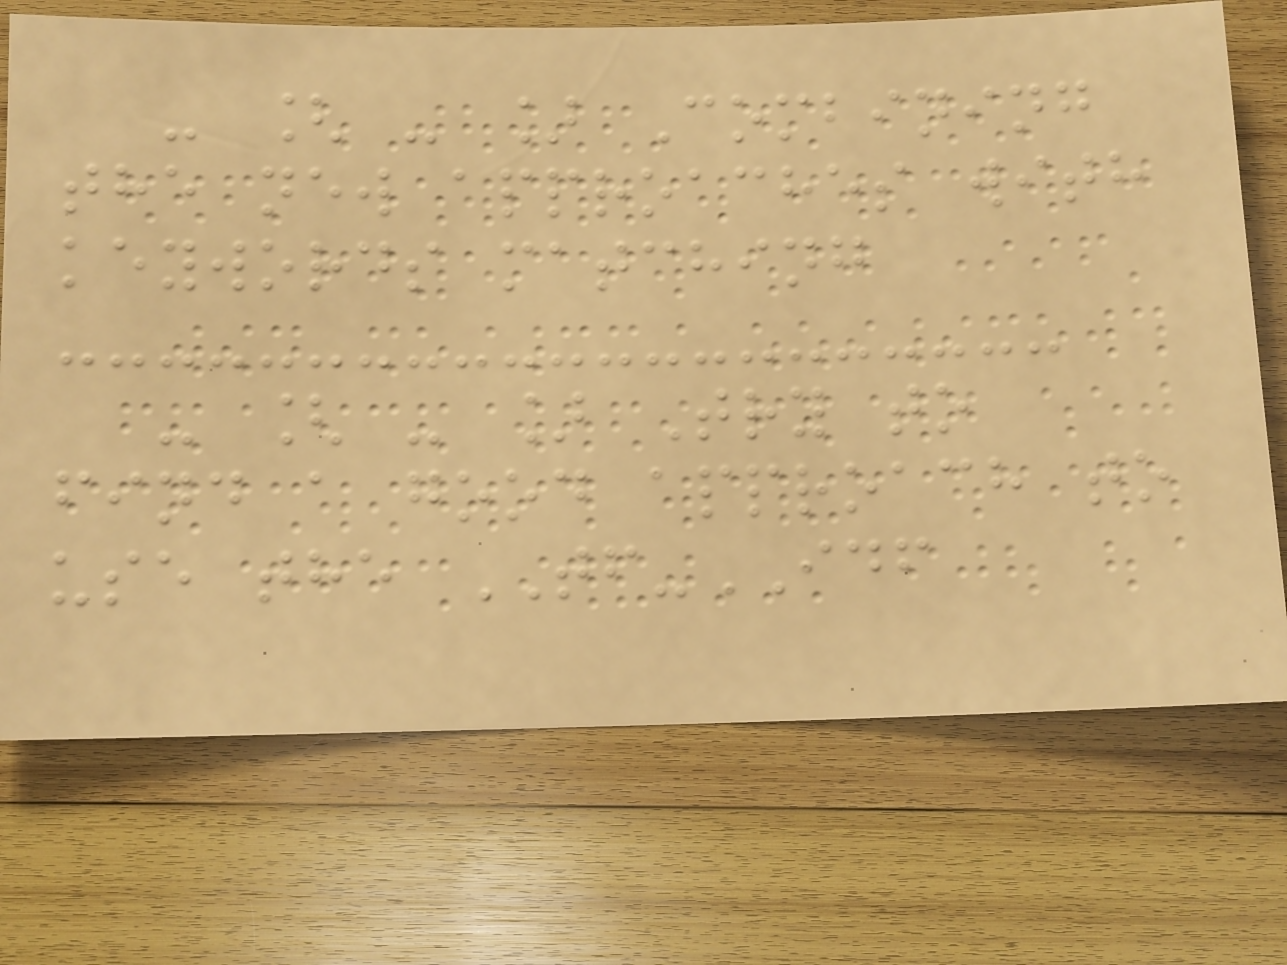- [ - ] Combining
the new approaches with
keywords matching
- [ - ] Try to
find a good approach to
use the TF-IDF
